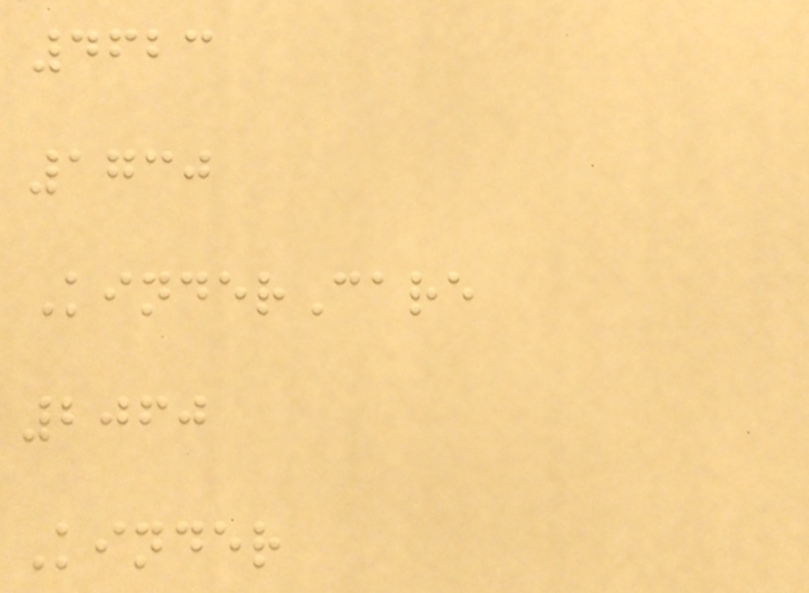4623
1730
KinderCare
2060
Kinder
